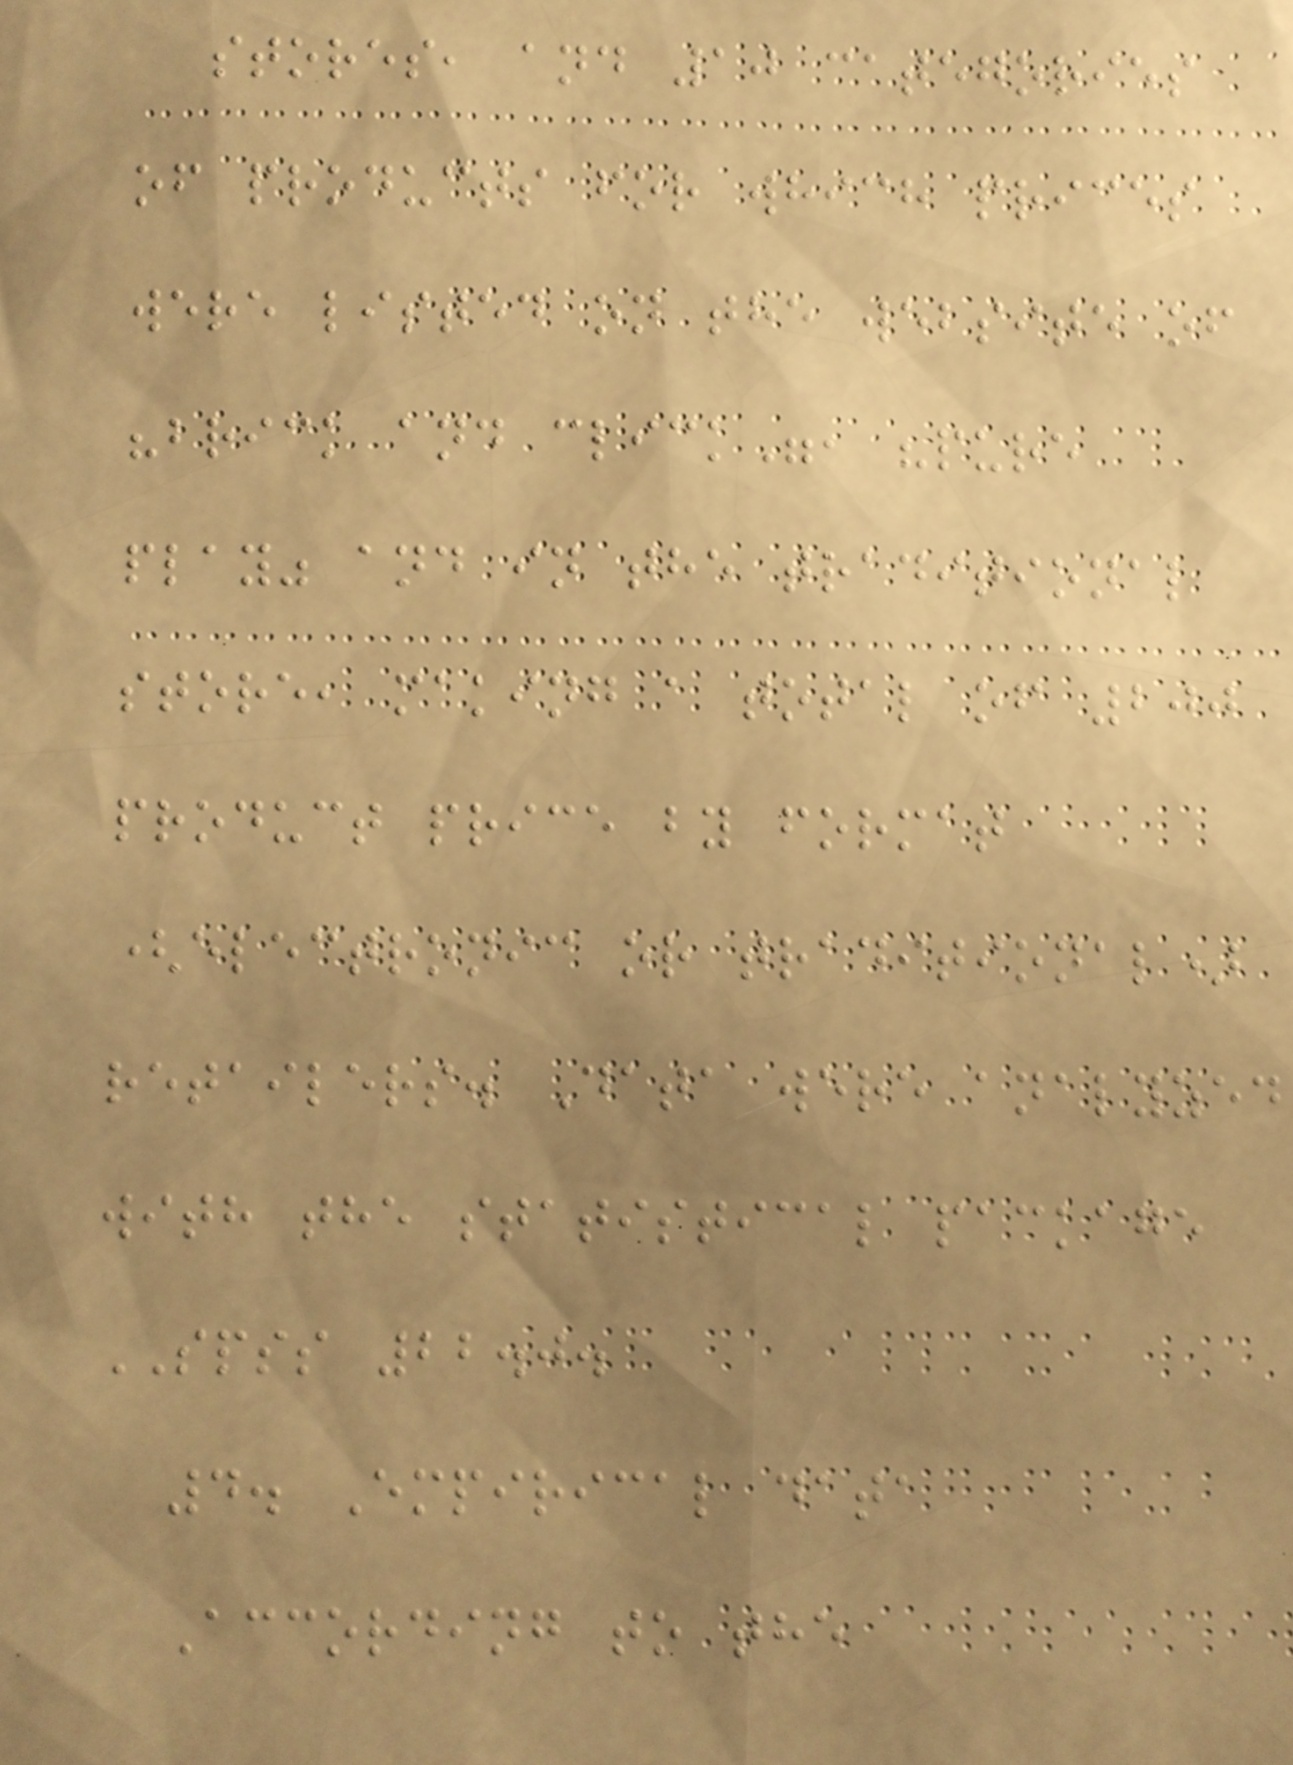stores, and 10 categories
of products for which prices
were listed on the website of
"brick and click", "pure
play" and in the traditional
store, making a total of 200
product price by format
(electronic or traditional)
retailers. Data were analyzed
with the statistical package
SPSS 22.0.
4. Empirical data
According to the
